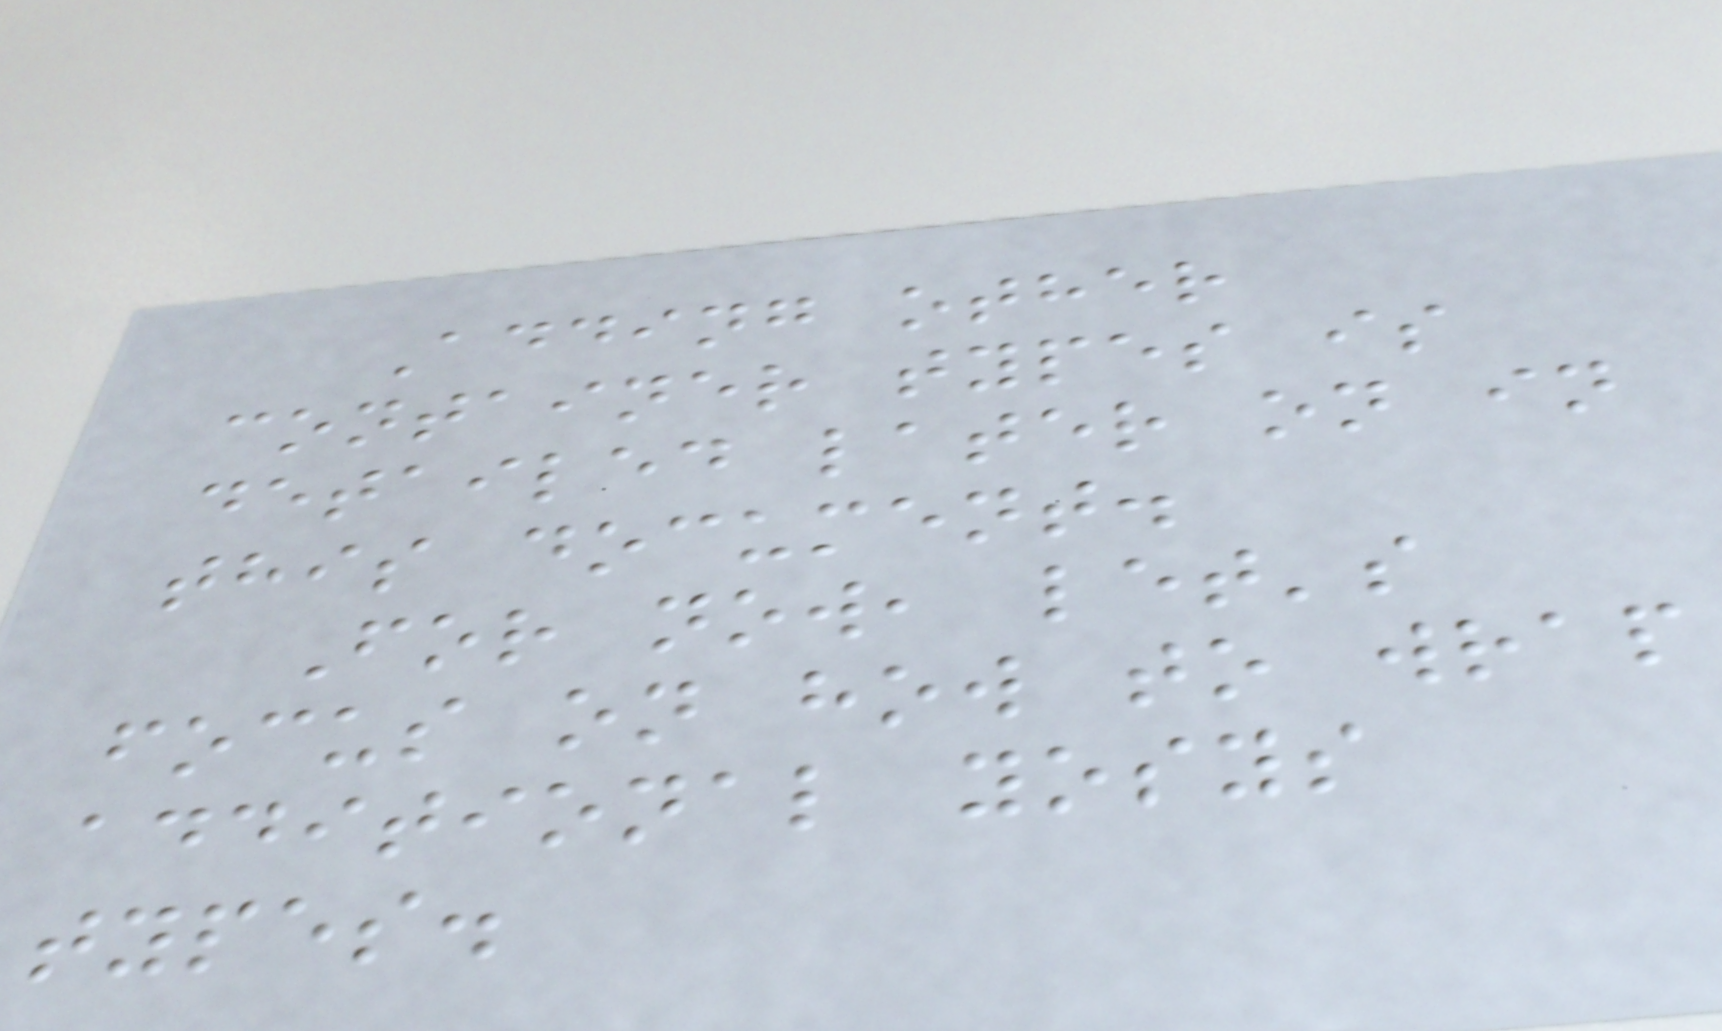Adding other
container types is
detailed later on in
this document.
For now, let's
focus on how to wrap
additional yosys
types.
